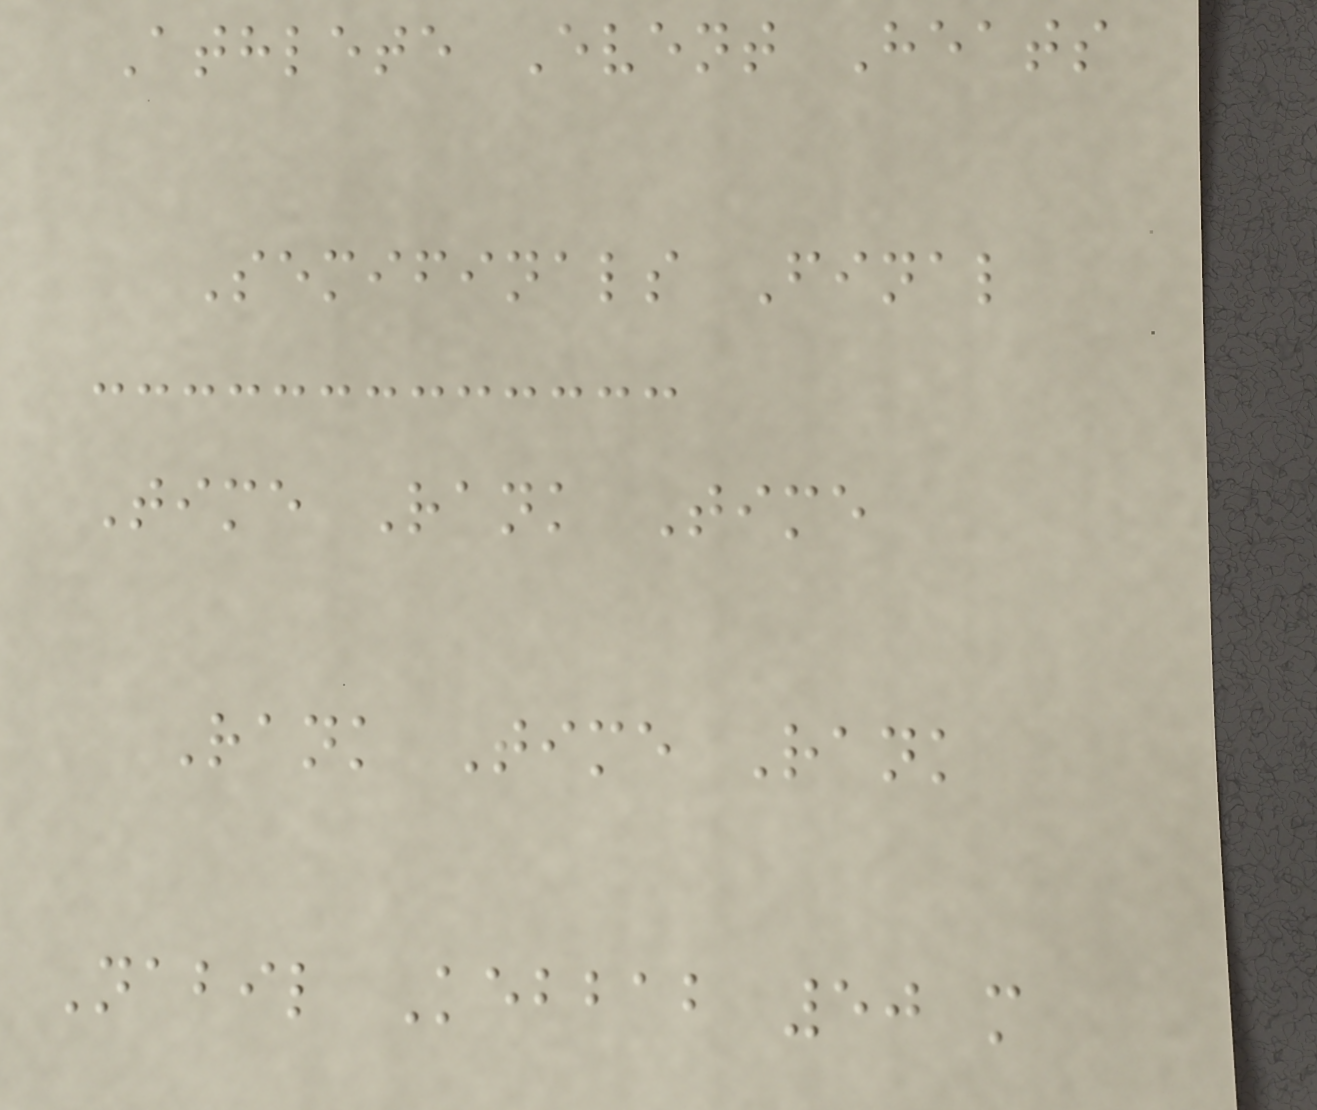Athlete Event Heats
Semifinals Final
Time Rank Time
Rank Time Rank
Nabil Kebbab 50 m
